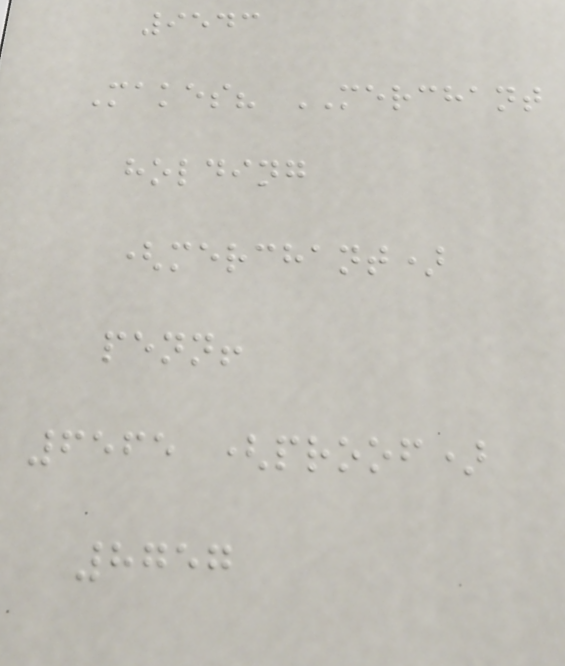9543
Makes? MERCHANT
holding
(merchant)
penn!
6565 (proof)
8757
